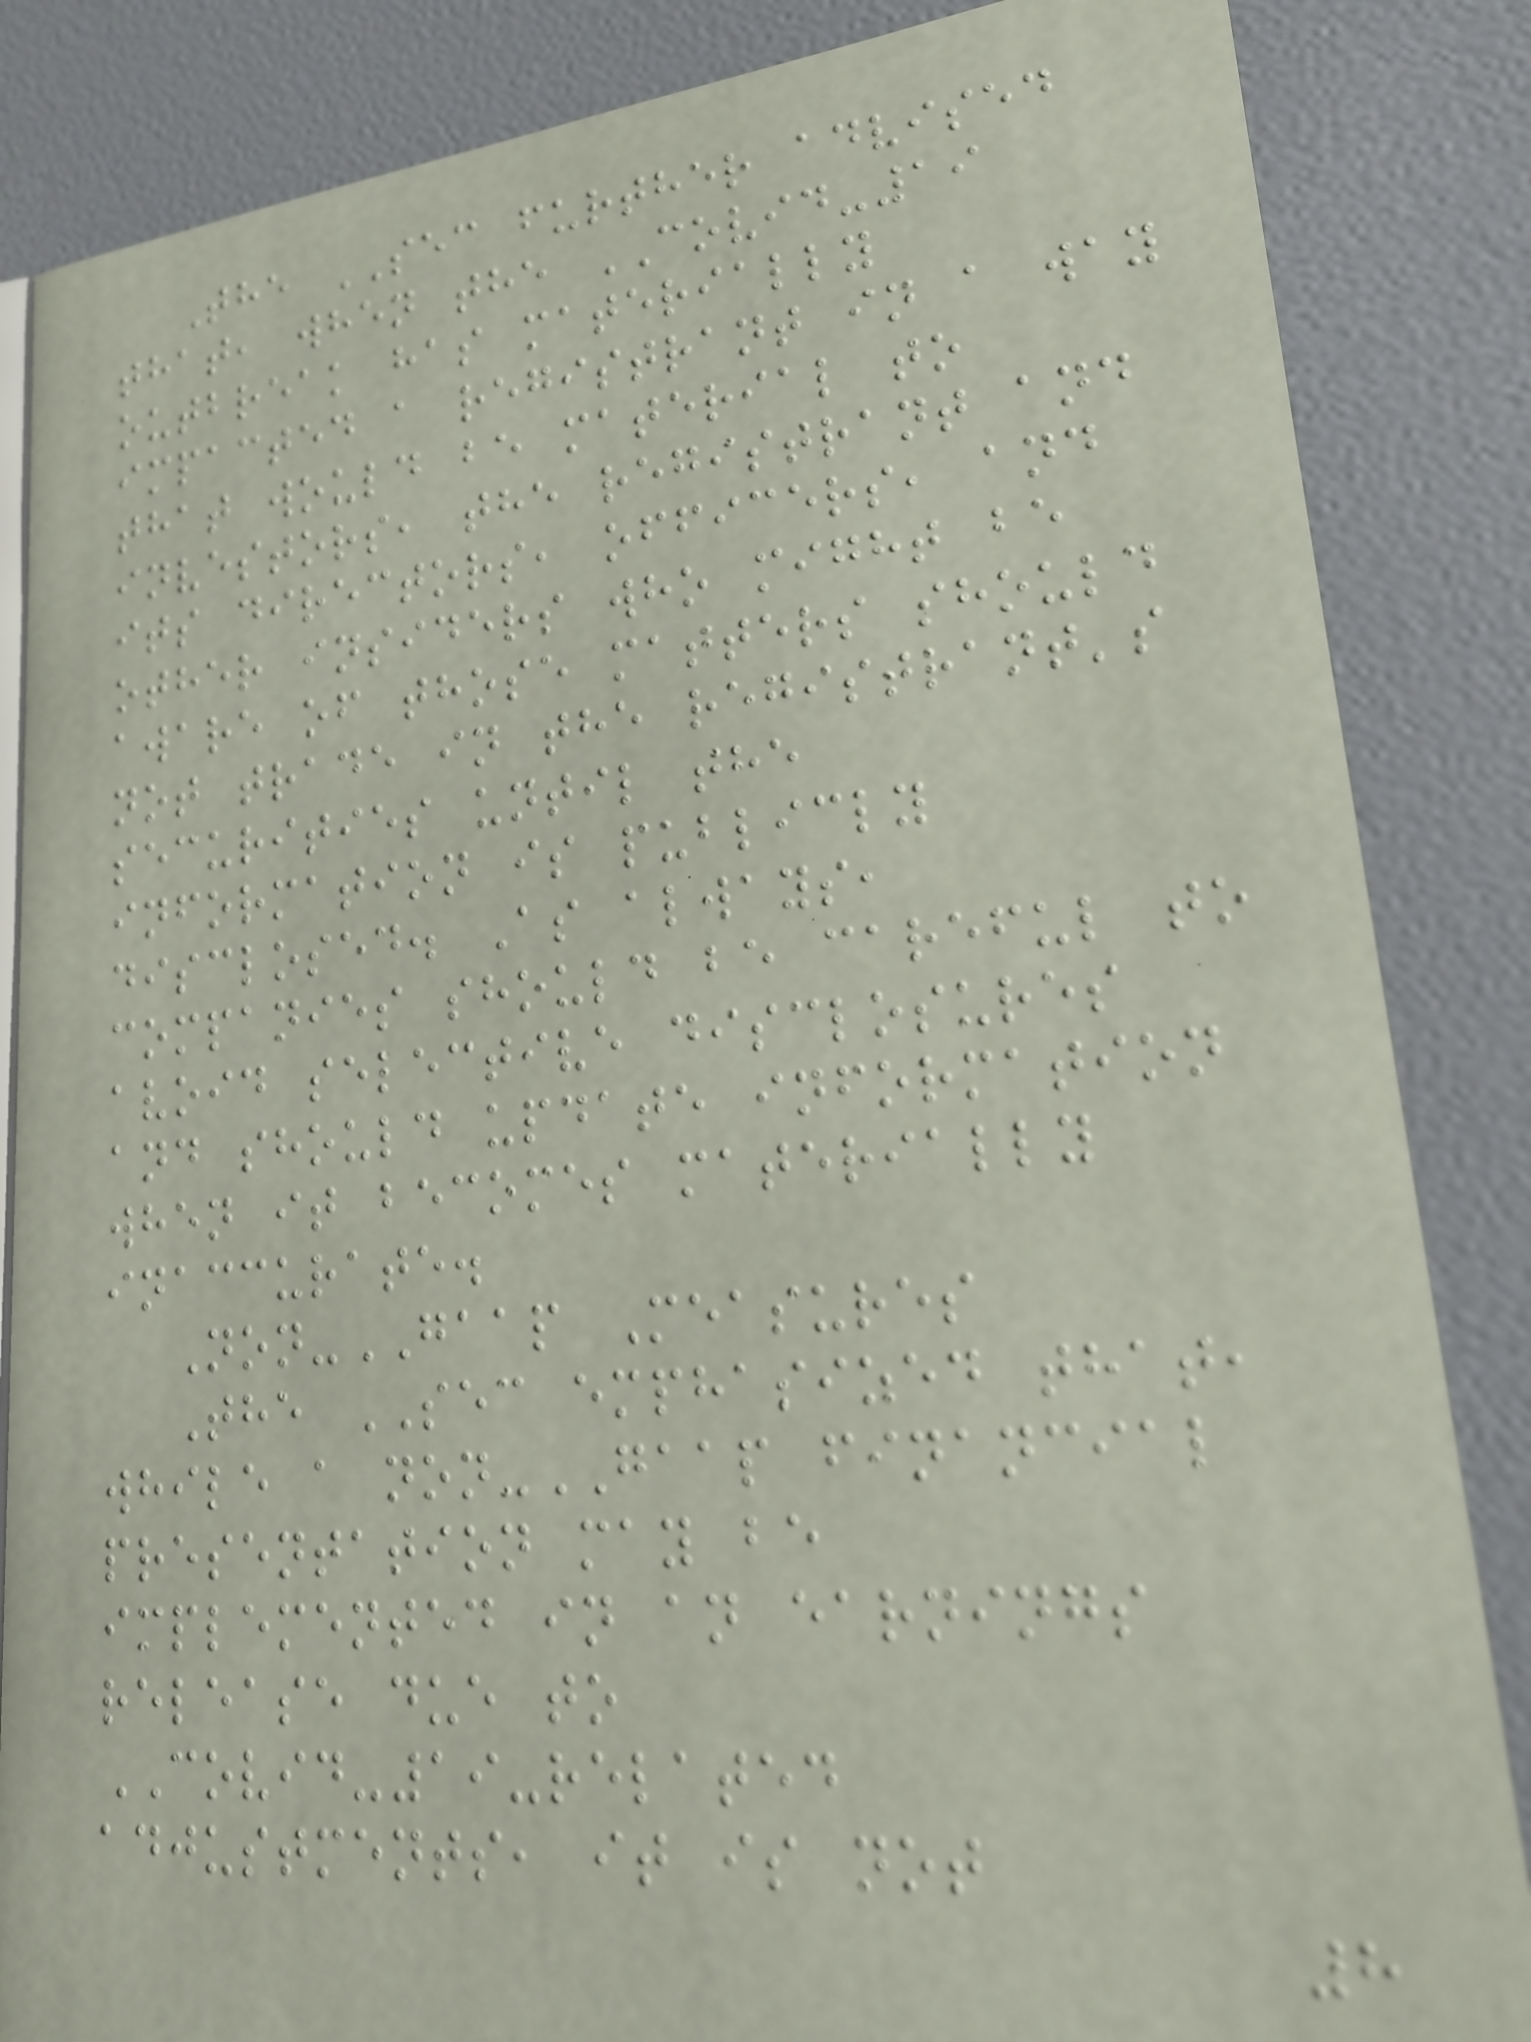The SEC further advised
that, when the COVID-19
outbreak has materially
impacted a registrant in a way
that would be material to
investors, the registrant and
its directors, officers, and
other insiders who might be
aware of those matters should
not trade in the registrant's
securities until the
information is publicly
disclosed. As always,
companies should be careful to
avoid selective disclosures
and should update information
when it becomes materially
inaccurate.
Non-GAAP Measures
The SEC emphasized that,
while a non-GAAP financial
presentation may be
implemented in an earnings
release due to
COVID-19-related
adjustments, it is not
8
